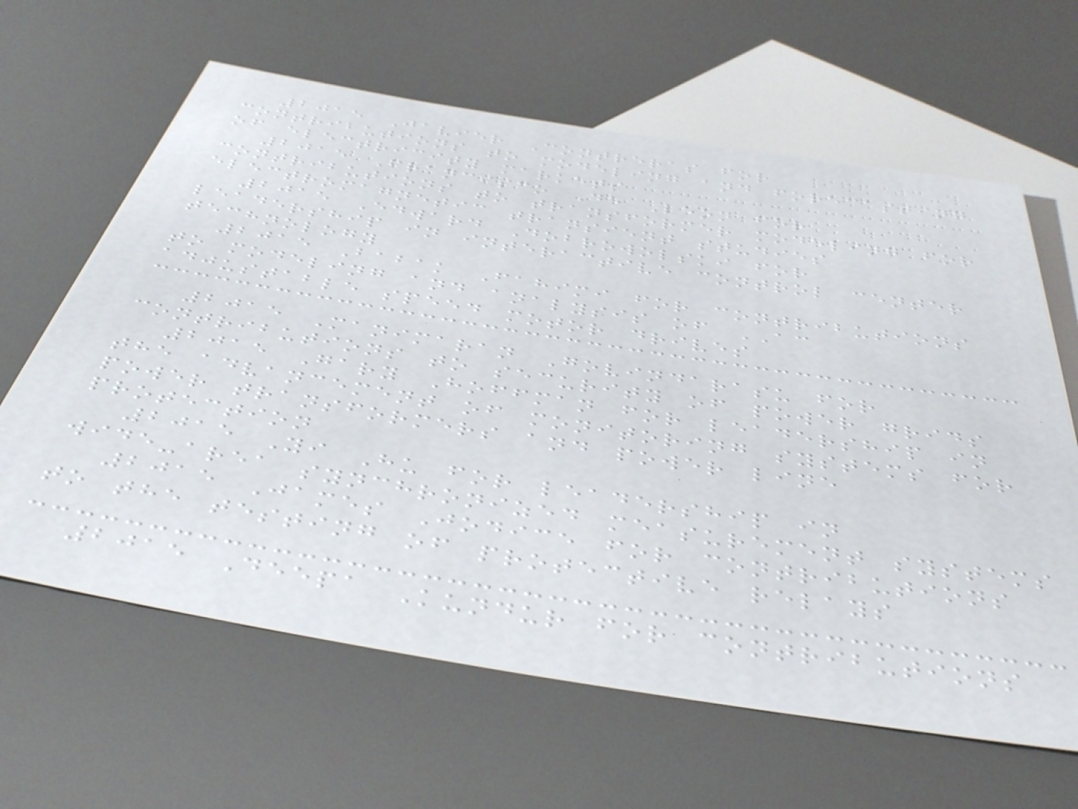2015 Javier Contreras for
contributions to modeling and forecasting
of electricity markets
2015 Francisco De Leon for
contributions to transformer modeling for
electromagnetic transient studies
2015 Edward Dobrowolski for
leadership in interactive control center
technology
2015 Babak Fahimi for contributions
to modeling and analysis of AC
adjustable speed motor drives
2015 Manimaran Govindarasu for
contributions to security of power grids
2015 Gary Hoffman for leadership in
the advancement of monitoring systems for
power transformers and power line
protection
2015 Yi Hu for leadership in
wide-area synchronized measurement systems
2015 James Jodice for contributions
to the testing of protective relays
2015 Deepa Kundur for contributions
